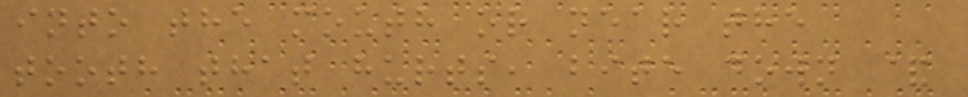into the mouth or near the
tooth that hurts, bite down &
